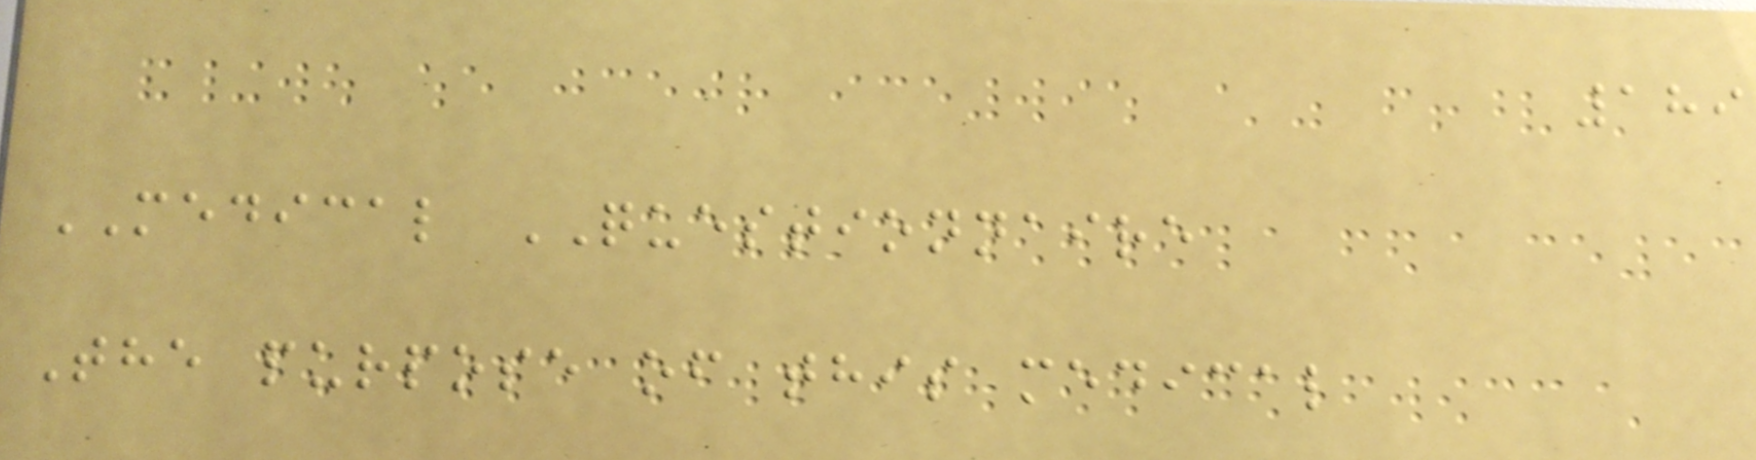189
MEDICAL QUESTIONNAIRE
The purpose of this medical
